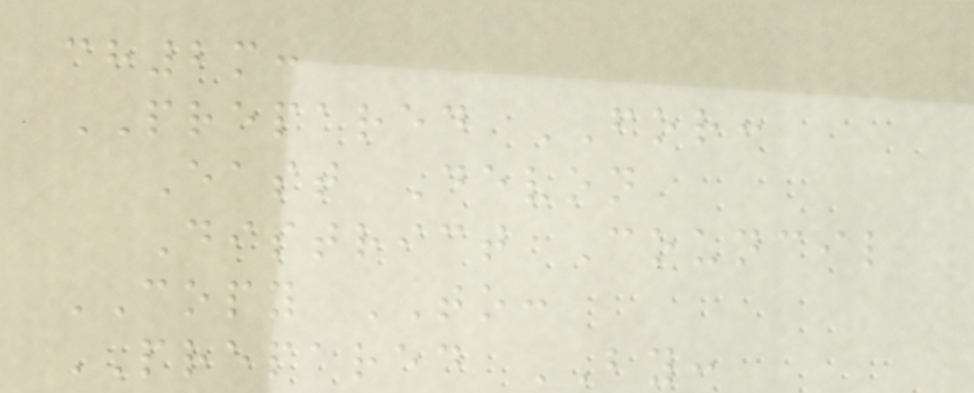ch2m:
PREPARED FOR:
East Devon
District Council
COPY TO:
PREPARED BY:
